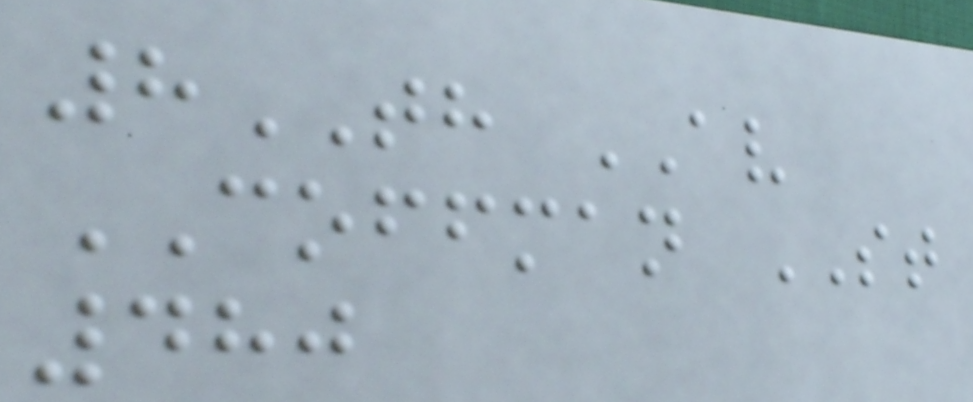8TH AV
COFFMAN ST
480
